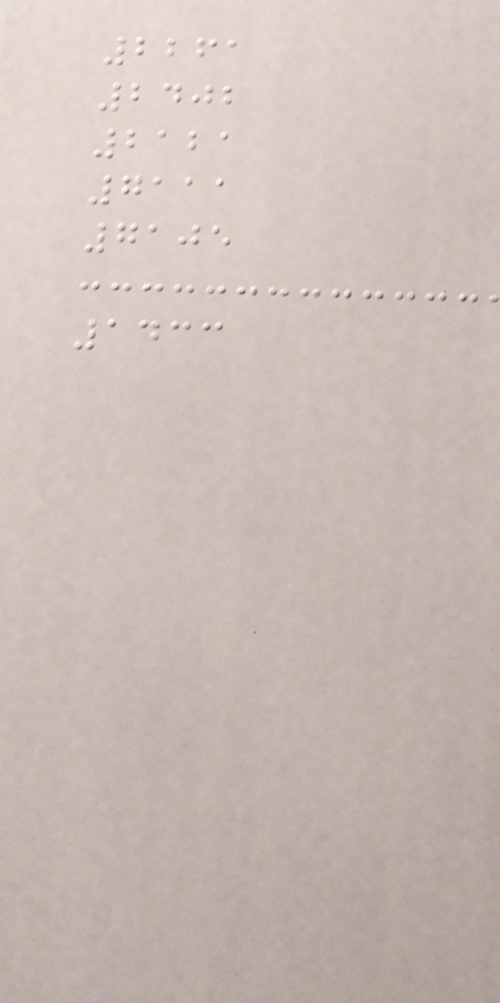2261
2402
2121
7111
7105
1433
